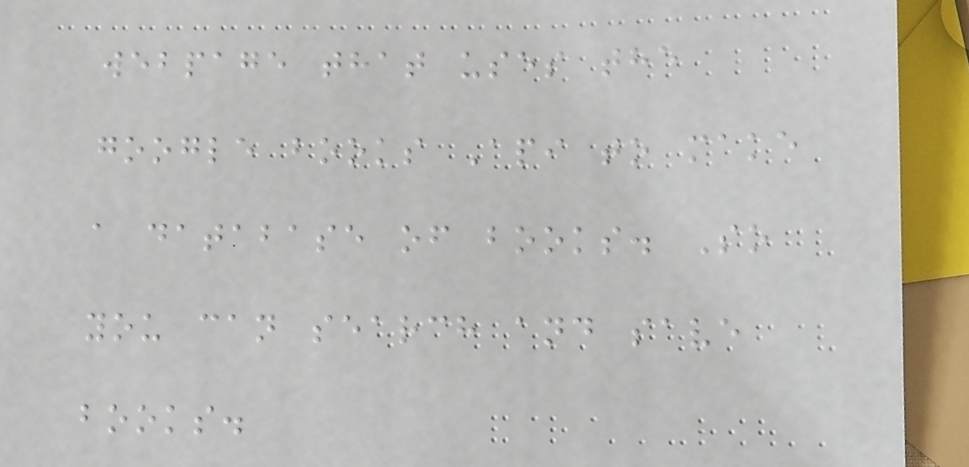webpage that uses the
google books Api to make
a database of books. So
you can search and save
books.
